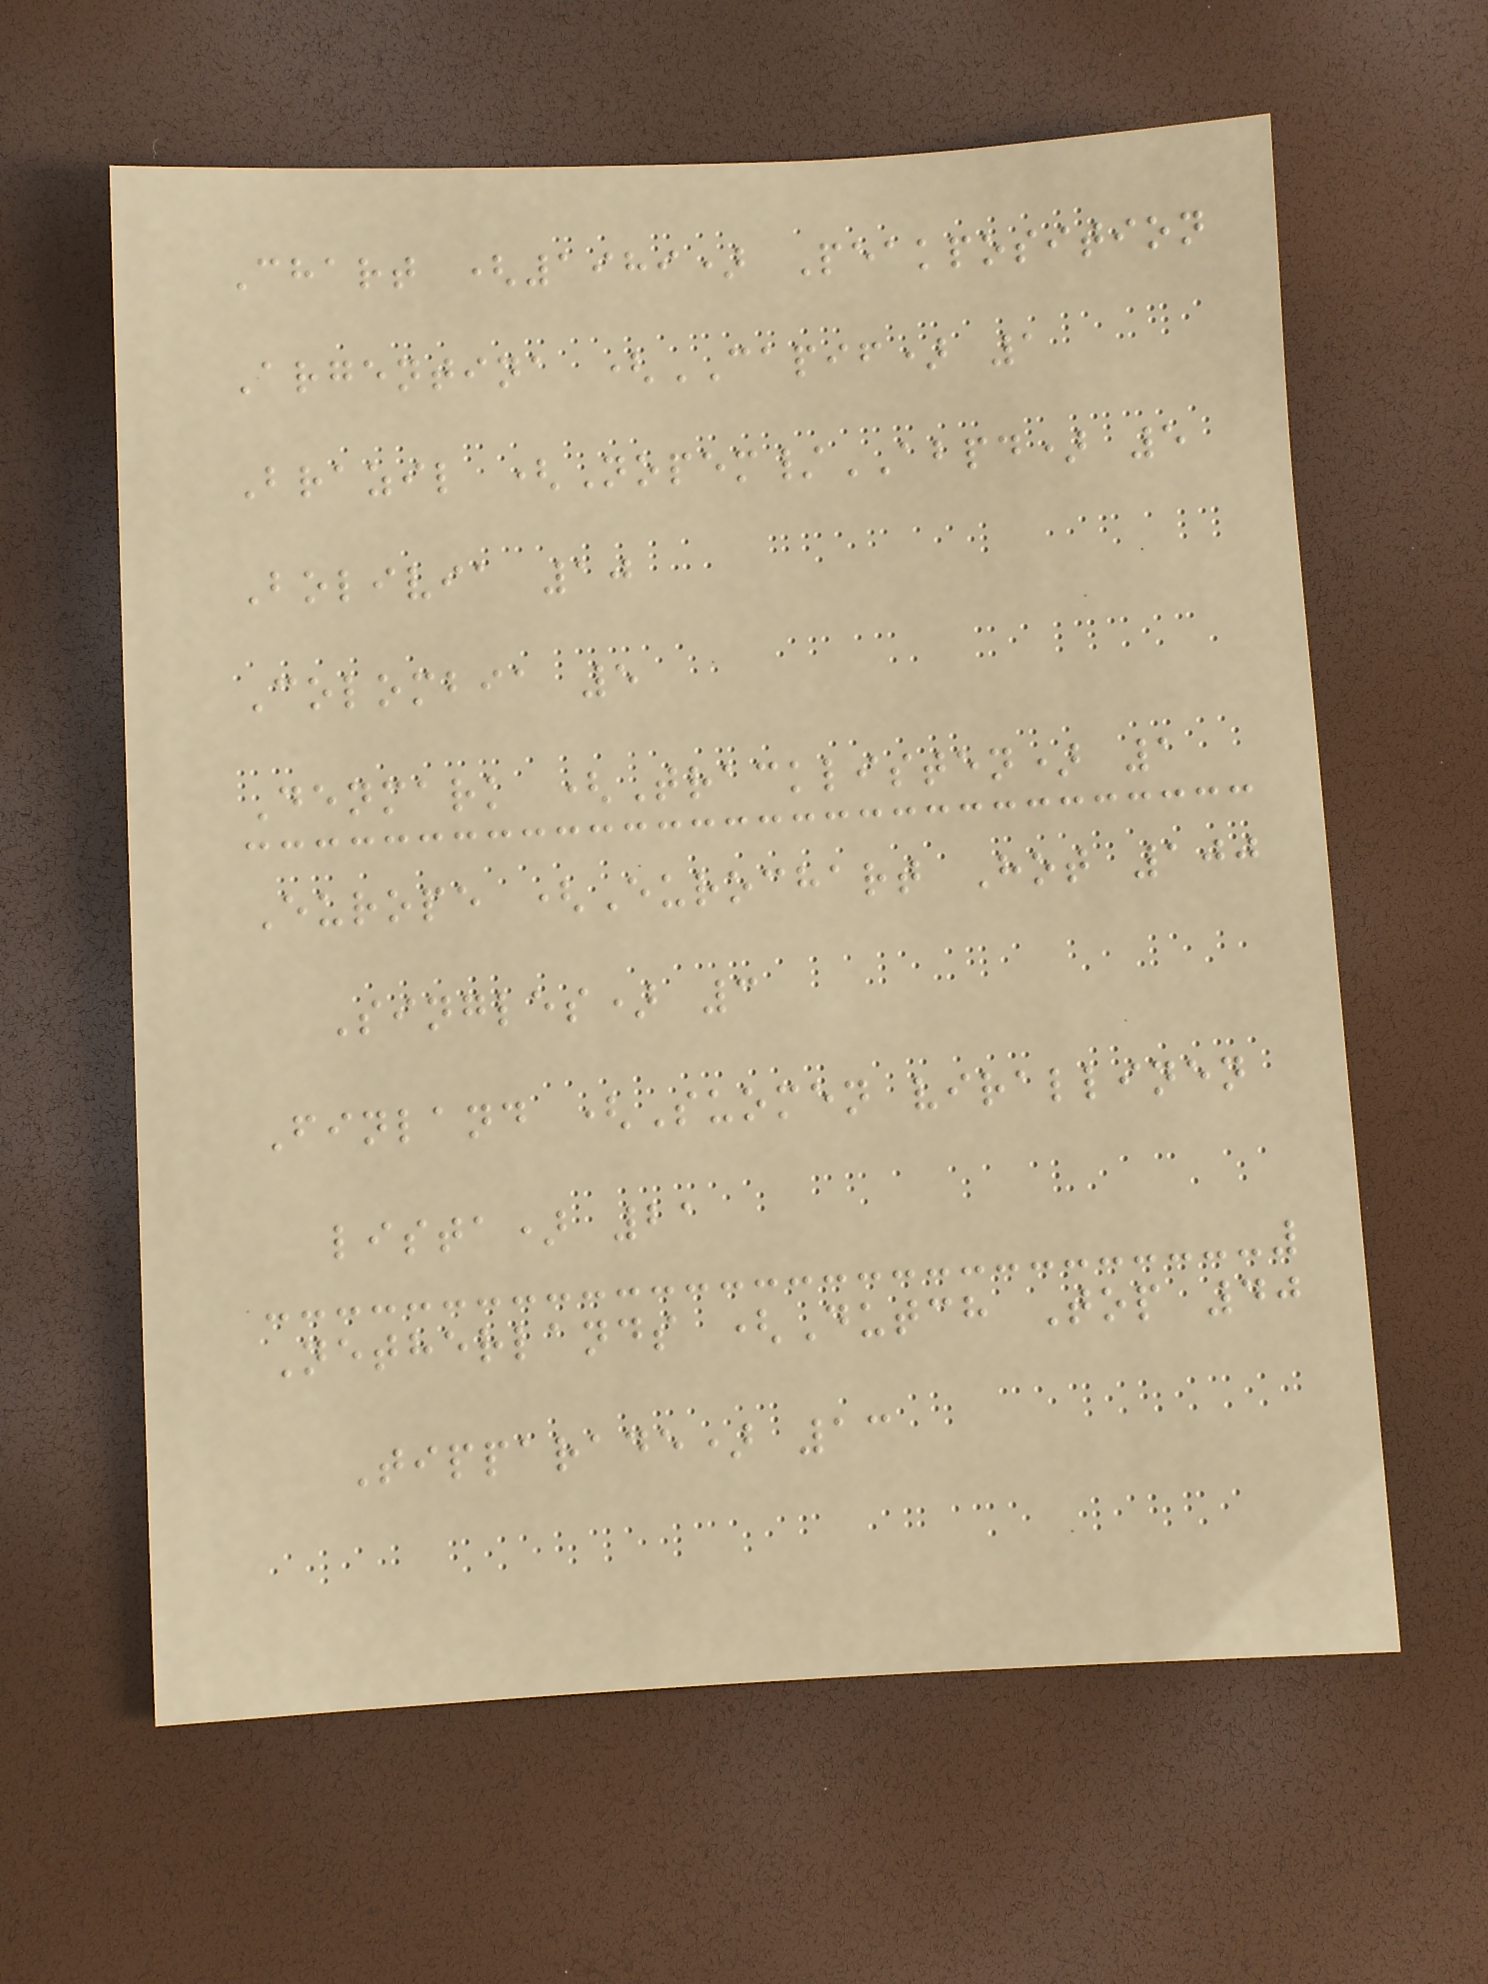Chart (1989) Peakposition
Argentina (CAPIF) 1
Brazil (Nopem/ABPD) 5
Bolivia 10
Colombia 5
Denmark (Tracklisten) 1
Europe (Eurochart Hot 100
Singles) 3
Finland (Suomen virallinen
lista) 21
Netherlands (Dutch Top 40
Tipparade) 13
